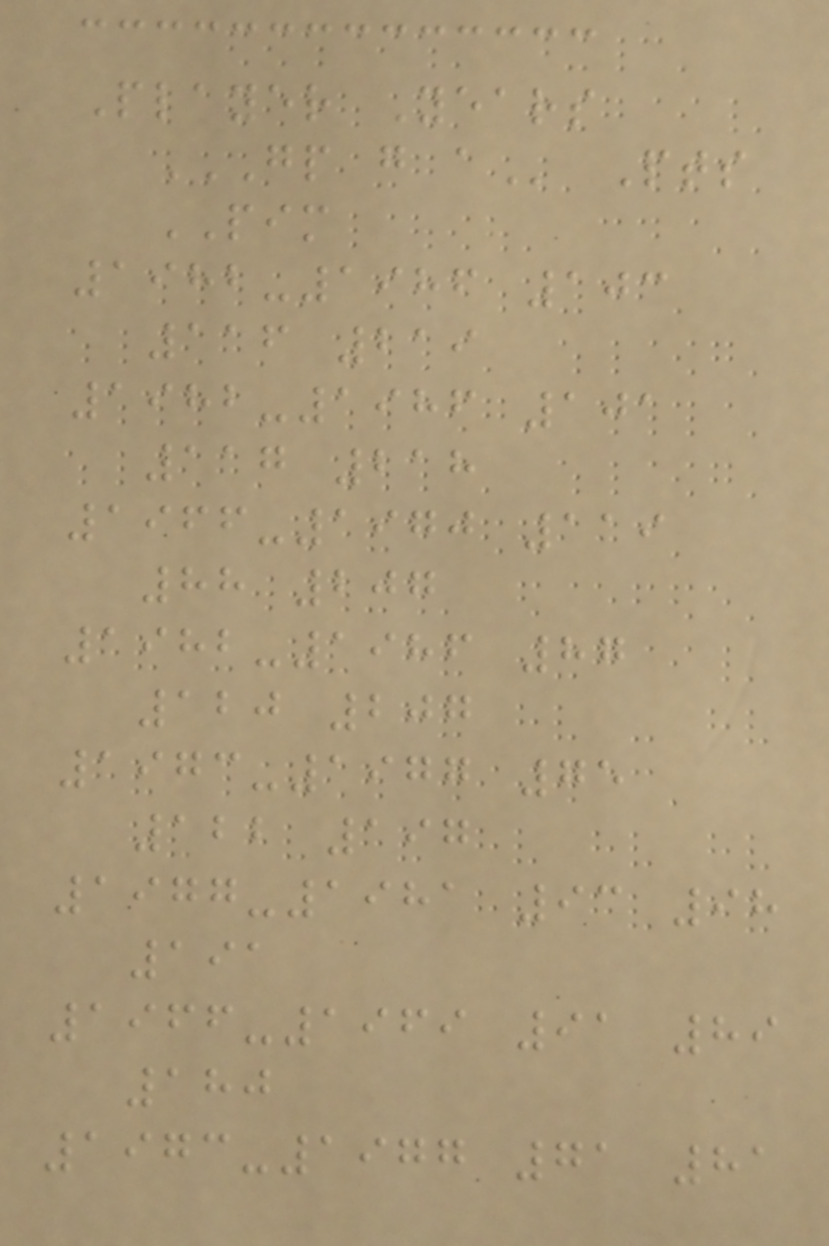Player Years
GP G A Pts
PIM
1982-1986 103
116 219
1982-1986 101
117 218
1966-1970 119
88 207
1982-1986 87
120 207
1973-1977 75
122 197
1977-1981 93 98
191
1966-1969 91 89
180
1973-1977 71 81
